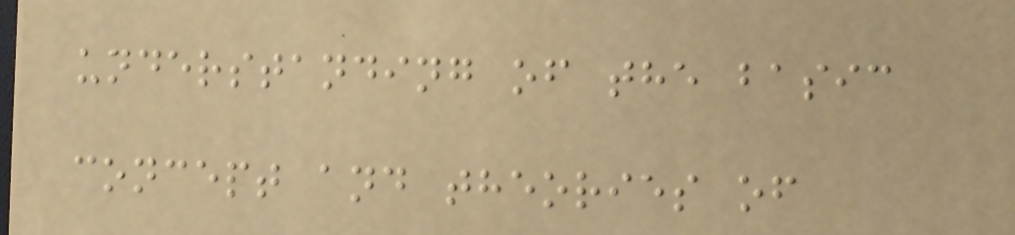understanding of the basic
concept and theories of
